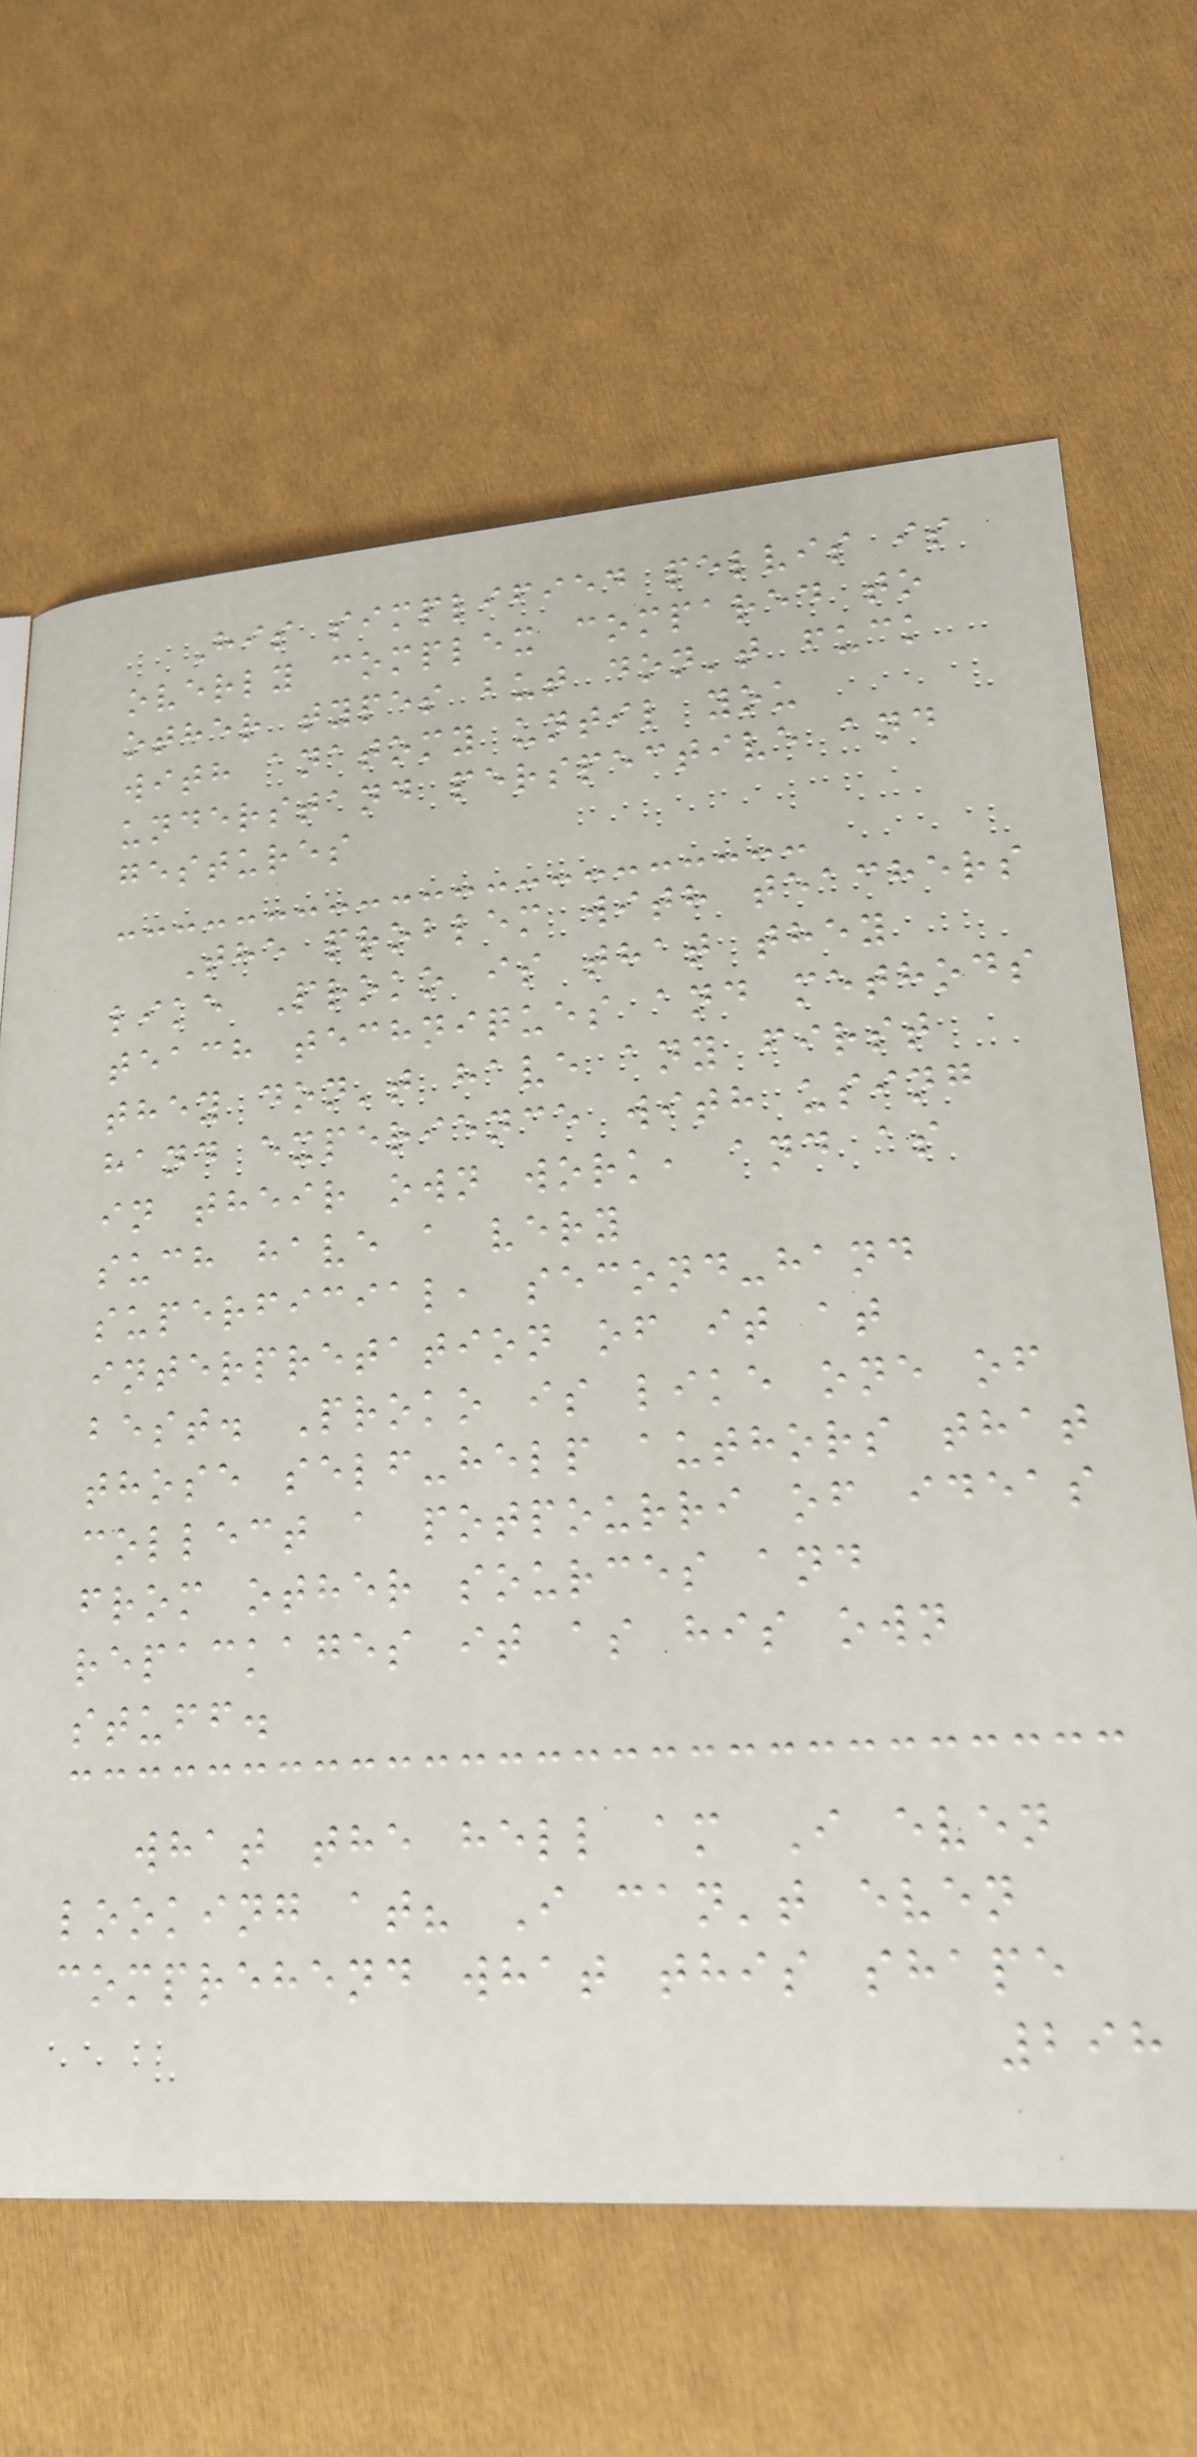His simplified pelvis is
overly complex compared to
other types but don't fuck
with anatomy until you
understand perspective and
gestures
The problem with teachers
like Proko is that they
teach techniques and methods
they don't have any first
hand experience with using
in their own work, and as
such have a very
superficial, second-hand
interpretation of it at
best. Proko is like one of
those self-help authors that
collect a potpourri of ideas
from other sources and
repackages it as his own
stuff.
what the hell am I even
looking at? I can't even
comprehend what this shape
298
